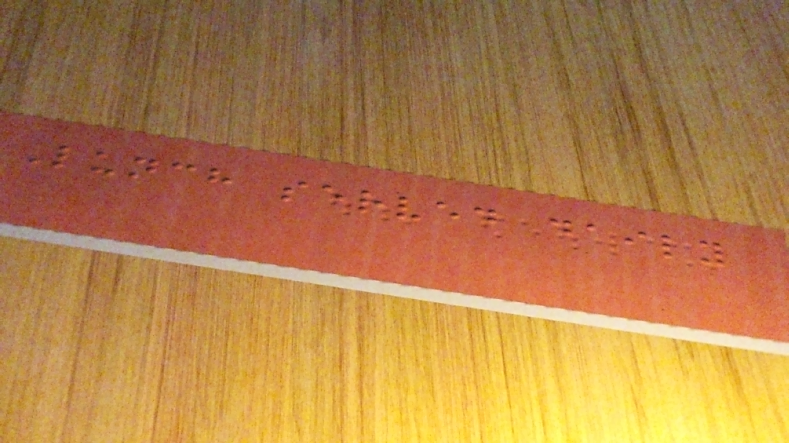Lunch served daily
